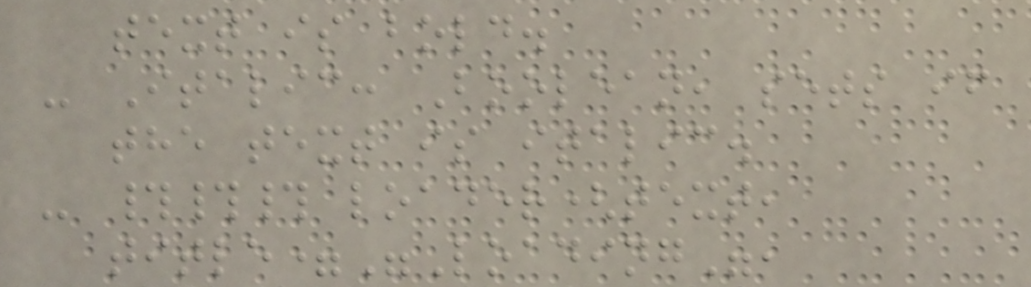text is bold.
- Italic: Boolean, sets if
the text is italic.
- ### loader(text,
title="Loading",
